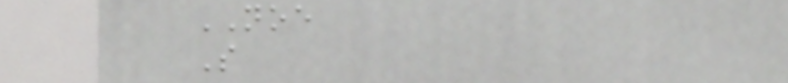NOE
S
